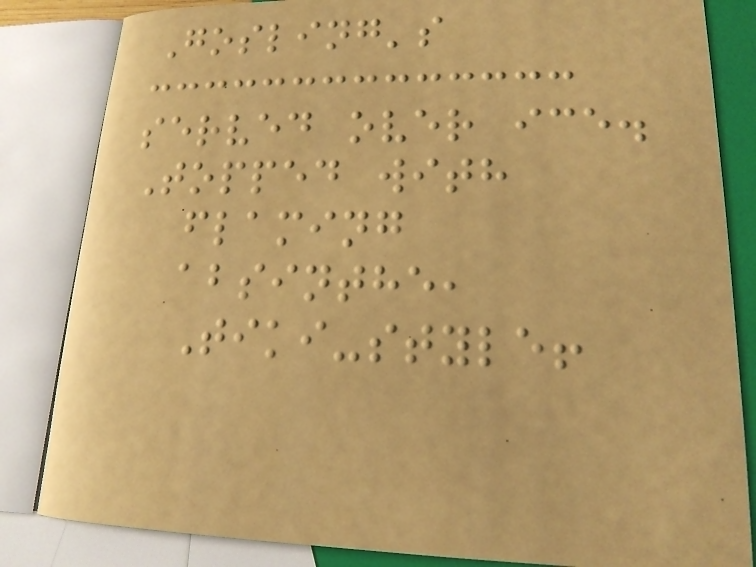Gosling's
served over ice.
Topped with
flaming
absinthe,
Tiki-style!
